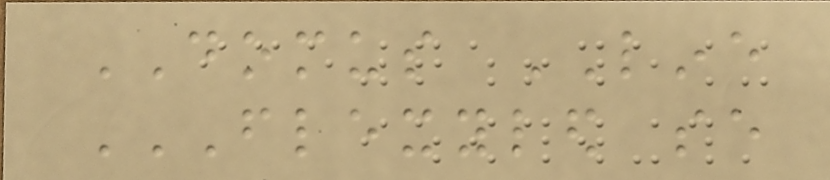DOMUS LINE
FLEXYLED SE
